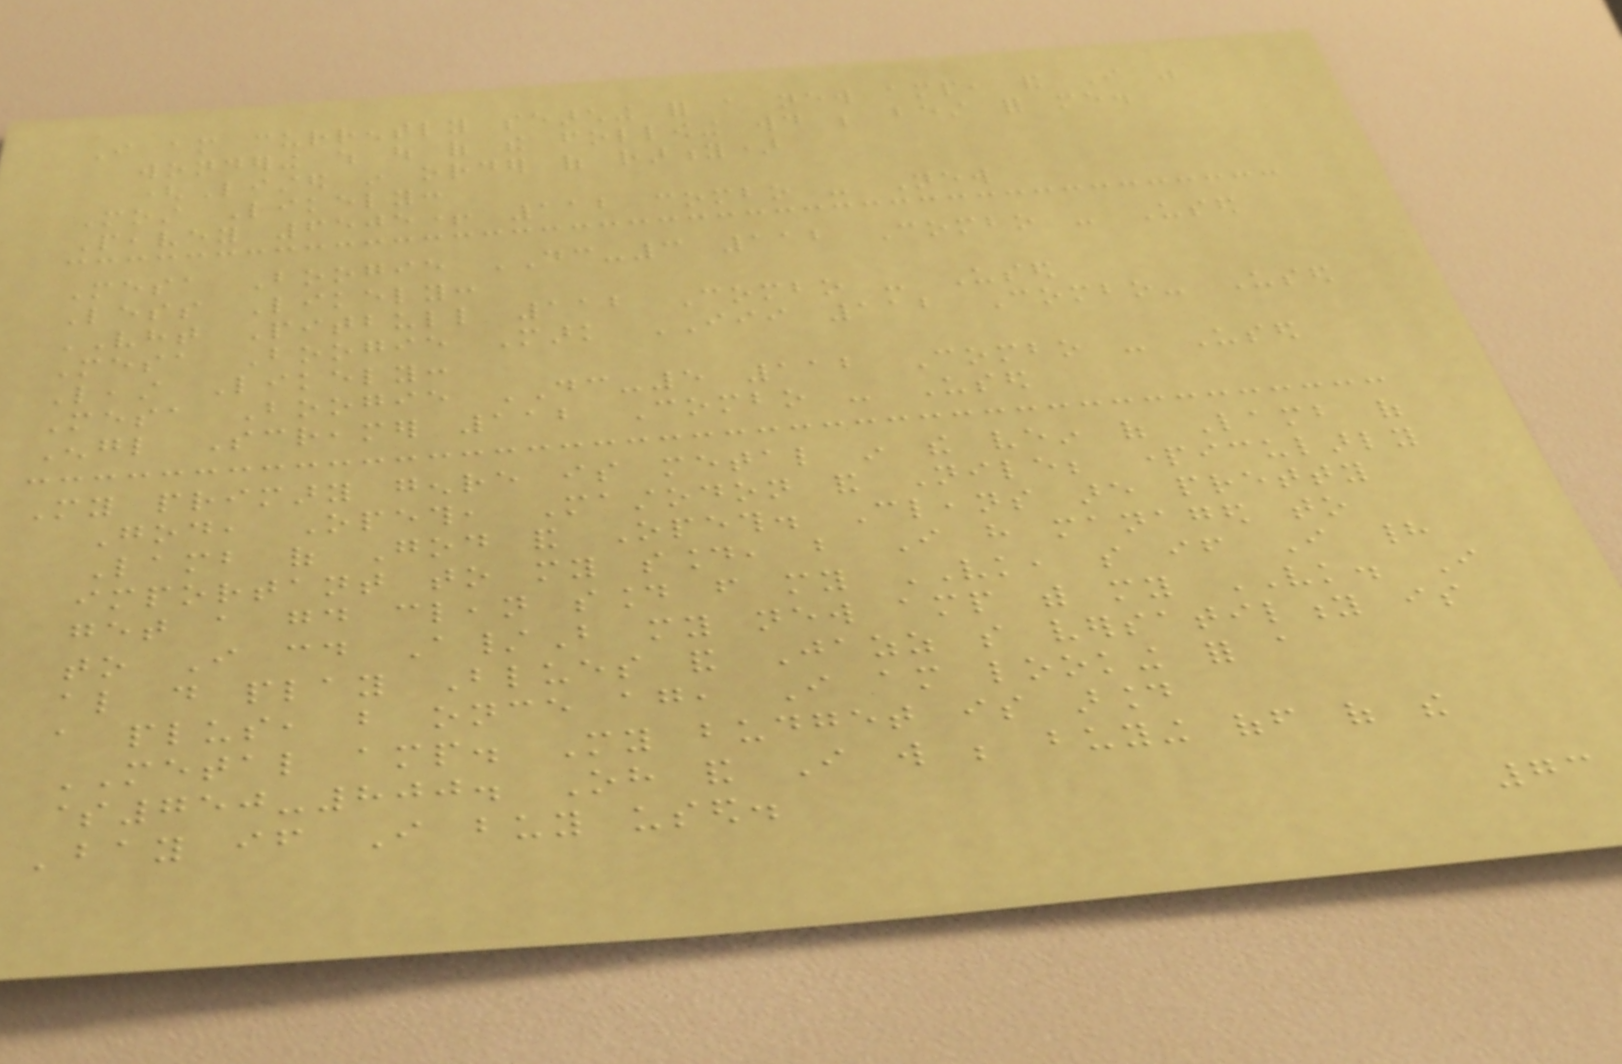I am currently searching for a new amp, and I was
wondering which out of the following would be best for me.
(Listed in order of rarity)
Most Likely:
Peavey 6505+ 112 combo - New
Mesa Boogie DC-3 112 Combo - Used
Less Likely:
VHT Pitbull 112 Combo - Used
Mesa Boogie Mark III 112 Combo- Used
Least Likely:
Mesa Boogie DC-5 112 Combo - Used
Engl Screamer 112 Combo - Used
My primary genre is metal in the vein of Lamb of
God, Opeth, Mastodon and Nile; particularly
Lamb of God and Opeth. Cleans are pretty
important to my sound, but I have managed to
get a good clean sound from my VK, so if I had
to I could A/B my new amp with my VK. I
also do play Blues and Jazz so versatility is
a plus, but once again, I am looking for a
METAL amp. My budget is around
$750-800. Oh and I will be buying off of the
'bay if I buy used.
73
